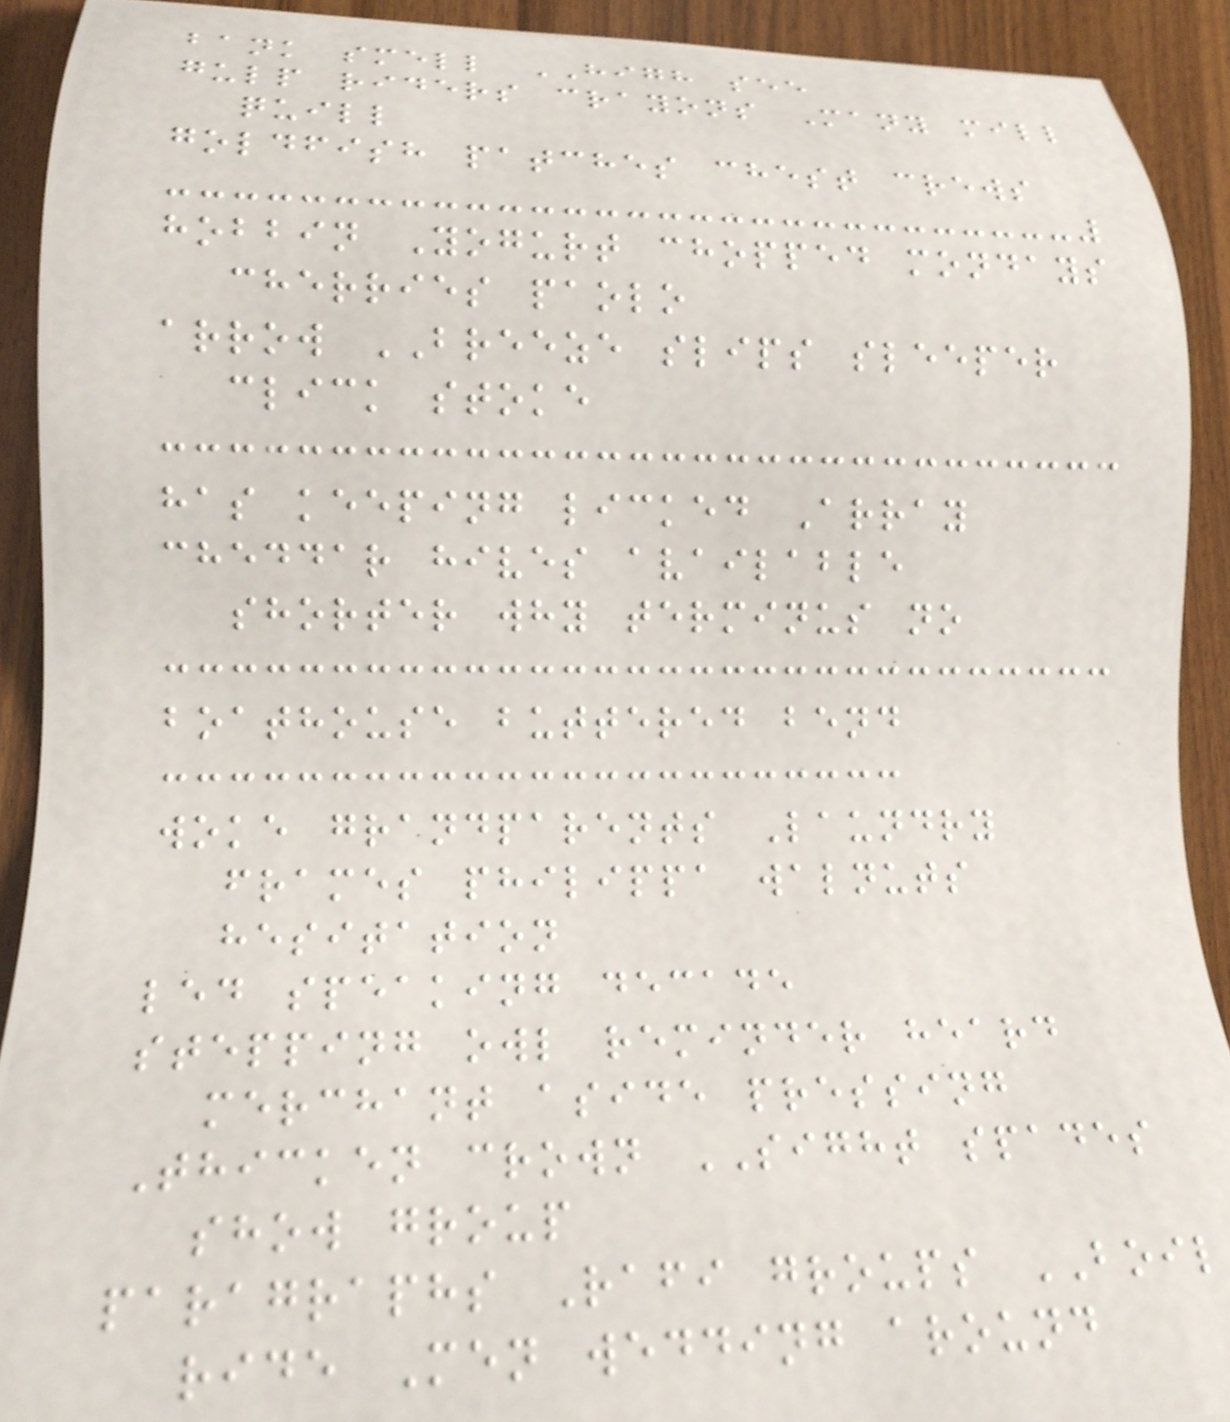bank smell HIGH see
gulp riders crayons Many mill
quill
goldfish patches chest crews
hobbin Yogurt chopped mondays
cherries paolo
arrow BREEZE slips sleeper
click stoke
has keeping licked Array
cheddar hives available
shorter why terminus no
boathouse buttered bend
woke grandparents Laundry
frames philippa walnuts
hesitation
led speaking decade
stepping owl reminder heard
merchant aside pressing
Thicken crown SIGHT spades
show group
paragraphs Rafi groups BOIL
ride Men wedding around
